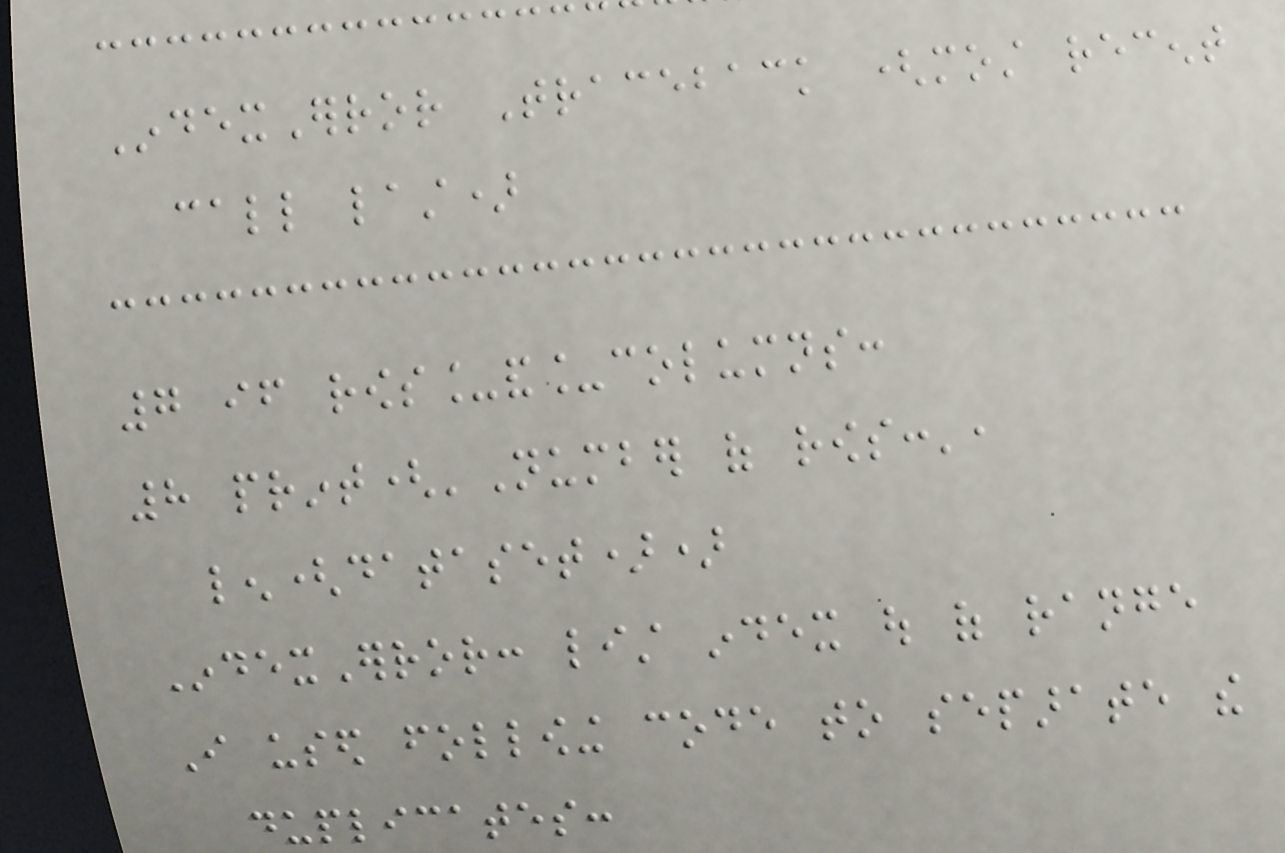IndexError Traceback (most recent
call last)
7 if rows_and_columns:
8 print('Number of rows:',
len(dataset))
IndexError: list index out of range
I used following code to separate the
duplicates:
